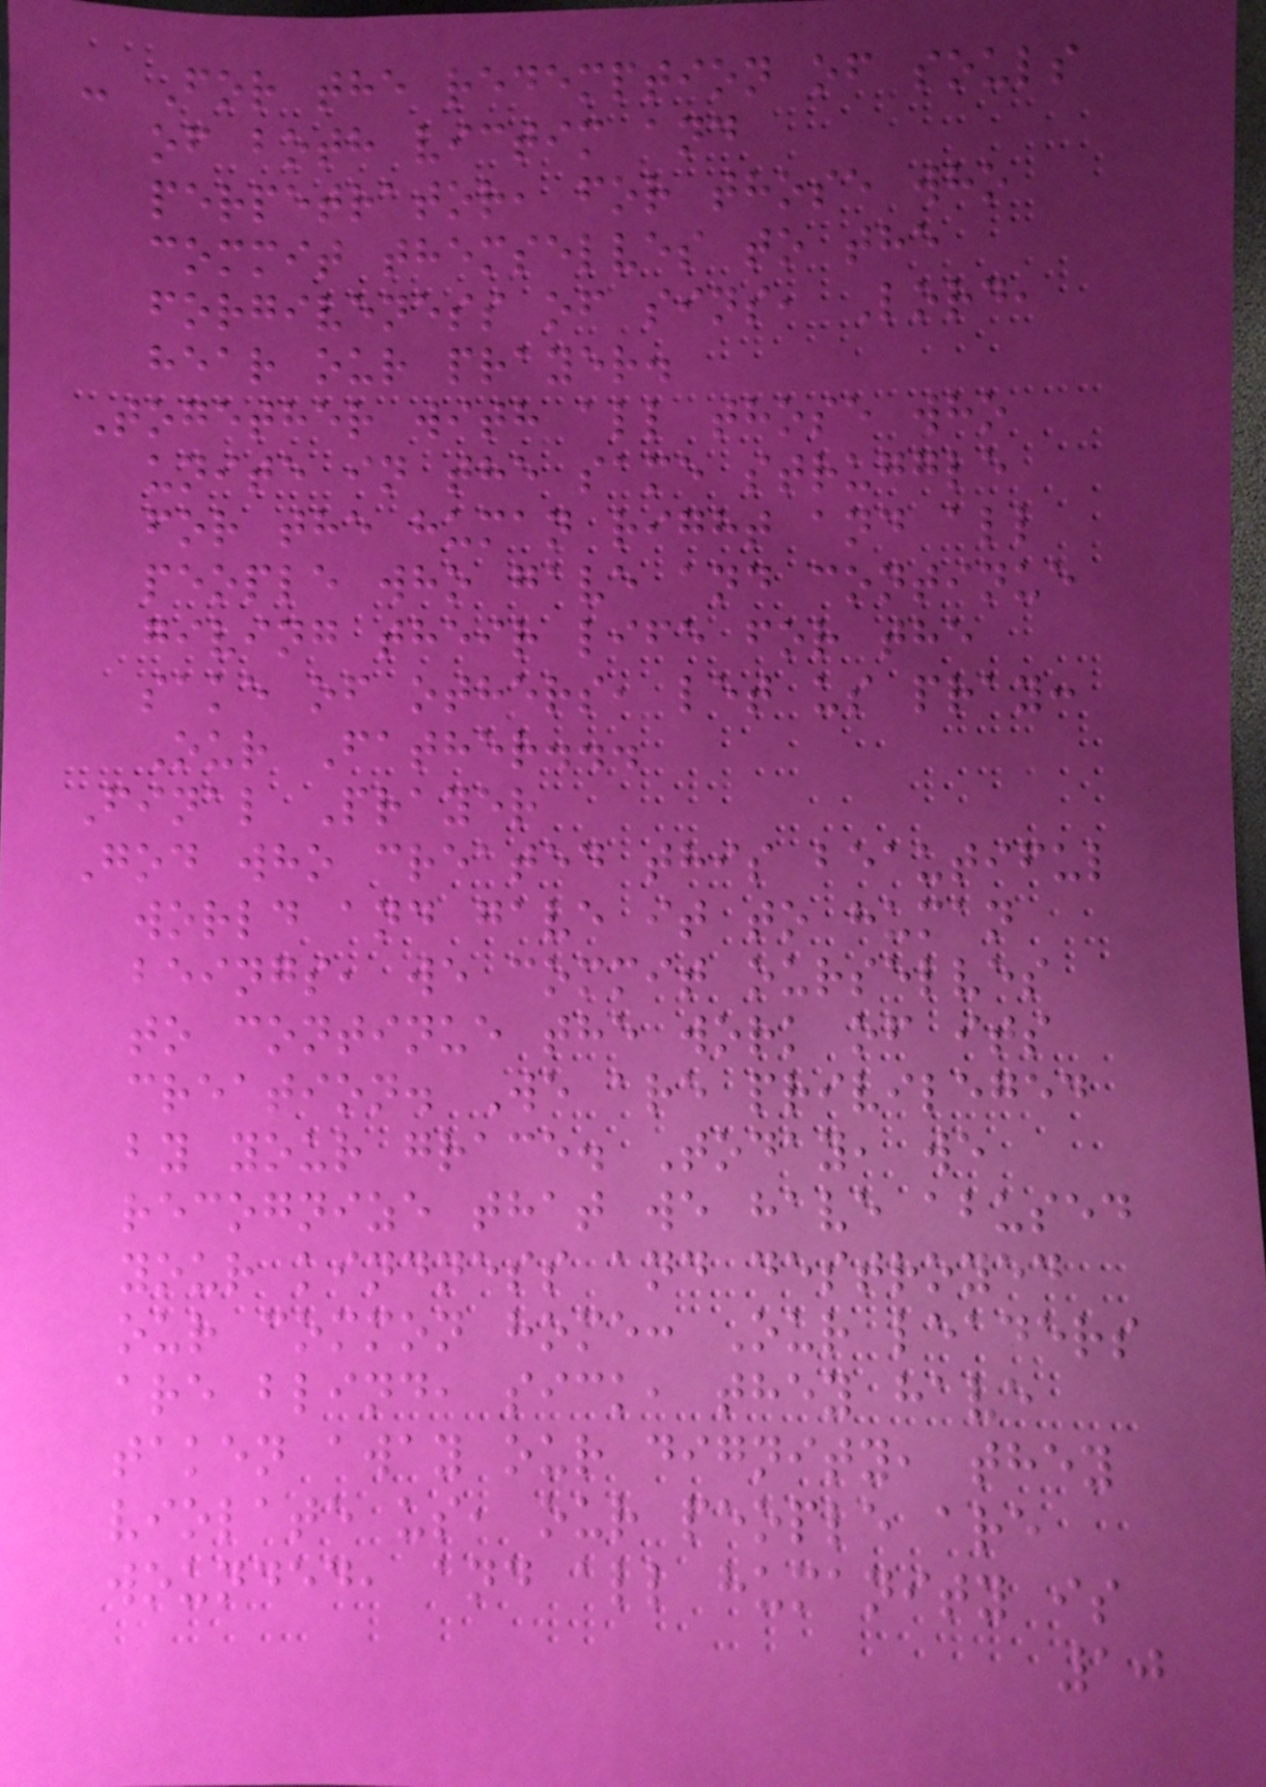- For the redemption of souls
of both victim and
perpetrator, for those who
commit themselves to the
forgiveness of sins, Lord,
hear our prayer.
Together with all those who
unite in the same struggle
for the human right and all
people who gave and continue
giving their life for the
sake of others, let us pray:
Our Father...
Final Prayer
God who created this beautiful
world and gave it to human
beings, we commit ourselves
to continue the work of its
creation. We are privileged
by your grace. Today, we
recognize that we have abused
your kindness and destroyed
our common home: Our leaders
are blind, sick, they have
taken away our dignity, they
violate us, our people are
wounded, and all humanity is
10
